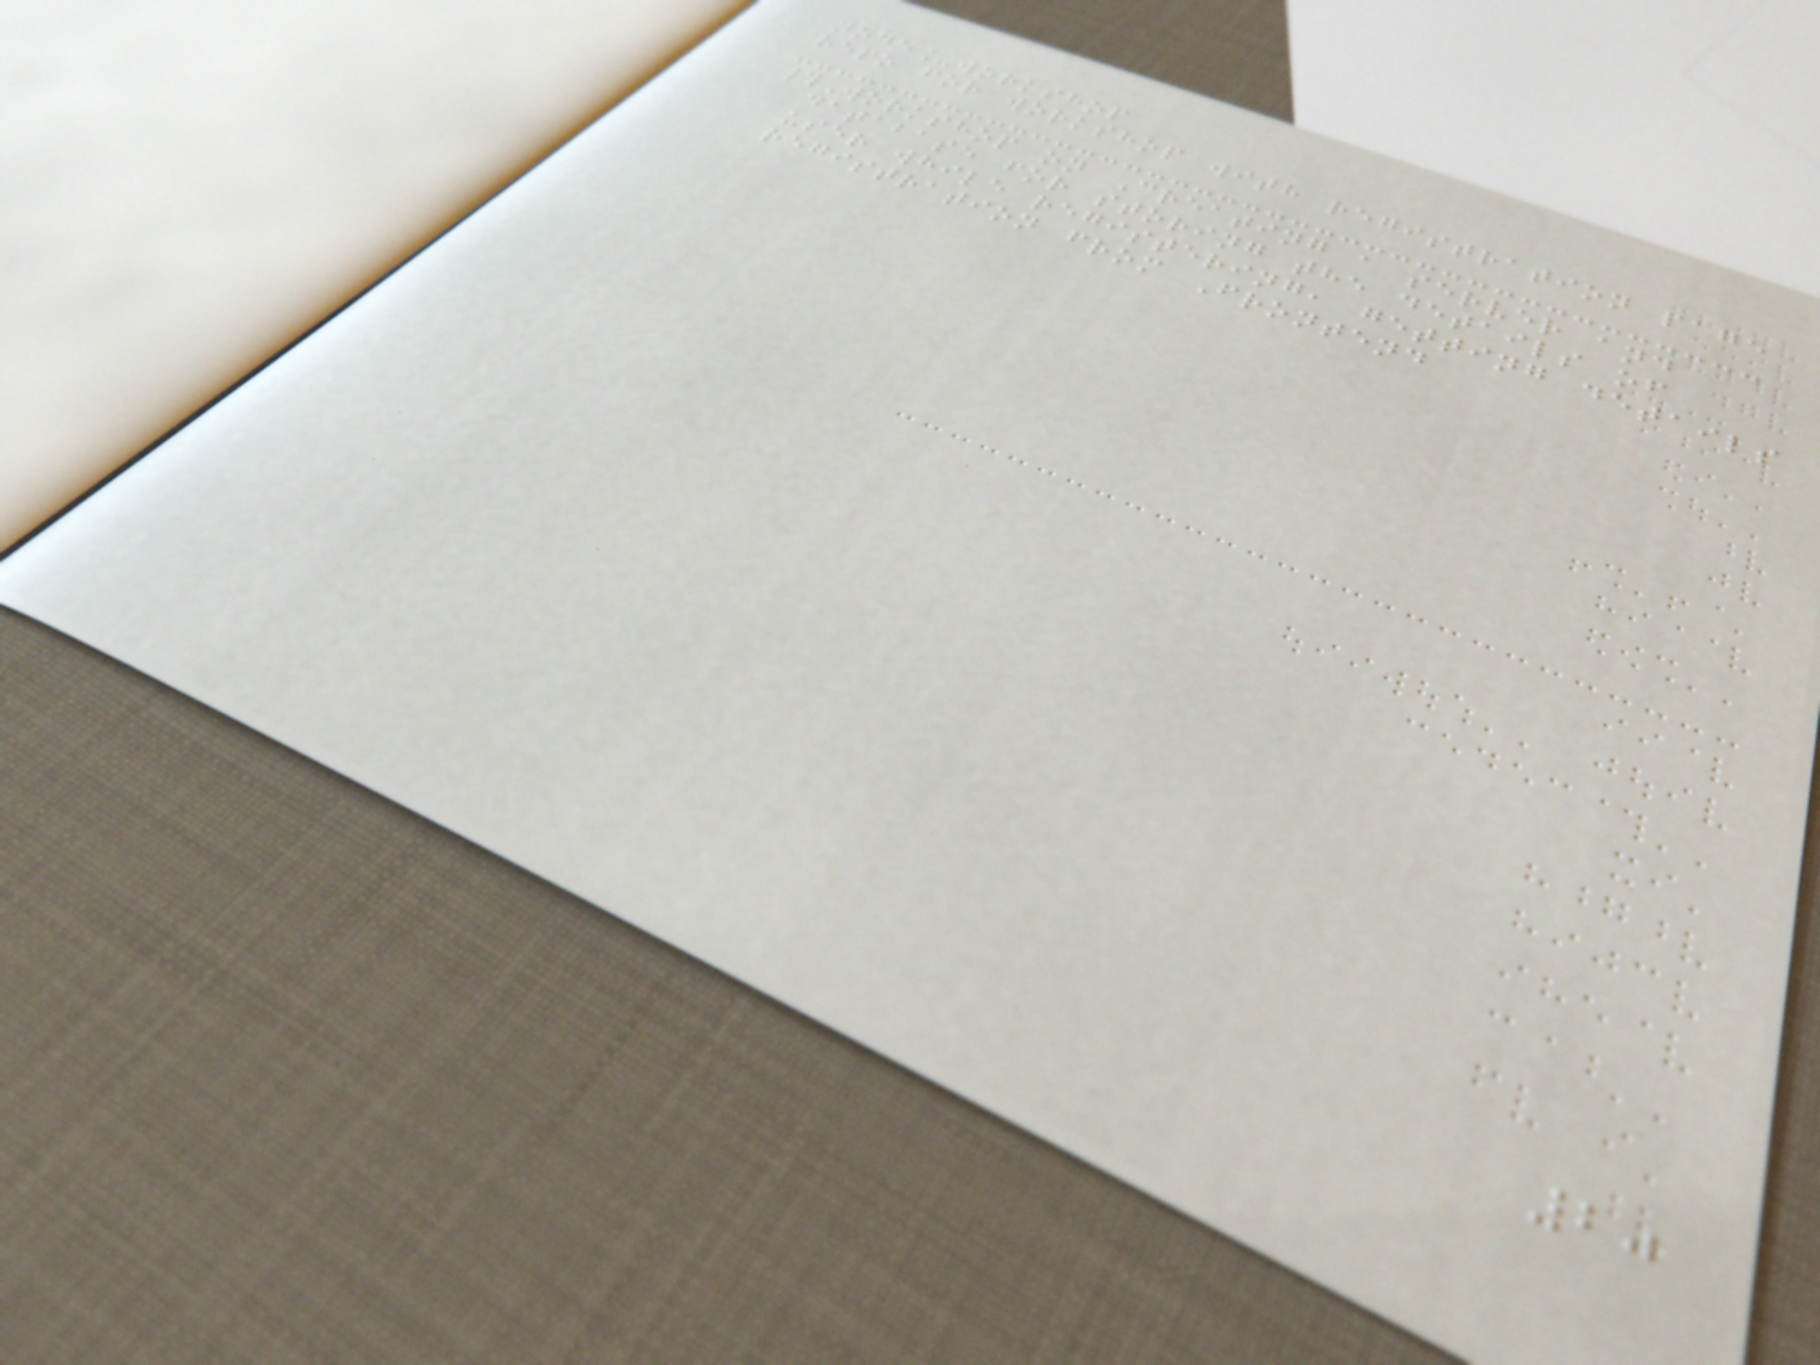node_workshop
repo for workshop with registration page
#Workshop on Creating a server and
database for storing the details of
user while registering, getting details
registration from Frontend
20
